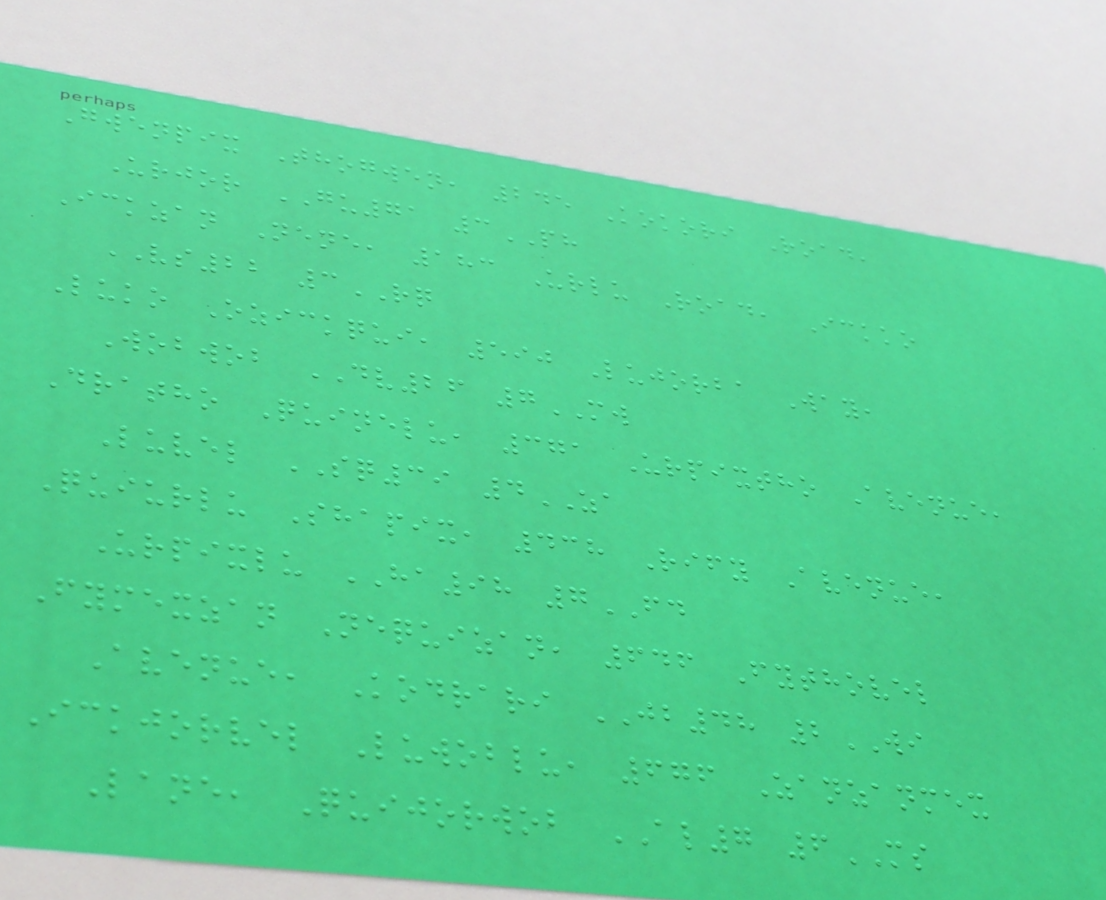Gwenpix Thogwen, 245 Kokori Road,
Urjor GU71 3PH
Ickzan Nene, 183 Urlu Road, Ickko
VS22 3RQ
Luko Ozickqui, 590 Lujorba Way,
Wobwob DV26 7MW
Dratho Quinelu, 371 Urpixtho Avenue,
Luvel SQ39 4ZA
Quiurlu Shapix, 438 Rify Avenue,
Urpixlu HA98 7FD
Fymexzan Nequizan, 646 Fythovel
Avenue, Kodrari JB48 2WI
Ickjorvel Luwoblu, 676 Zanzanmex
Lane, Quijorwob AL7 6MS
